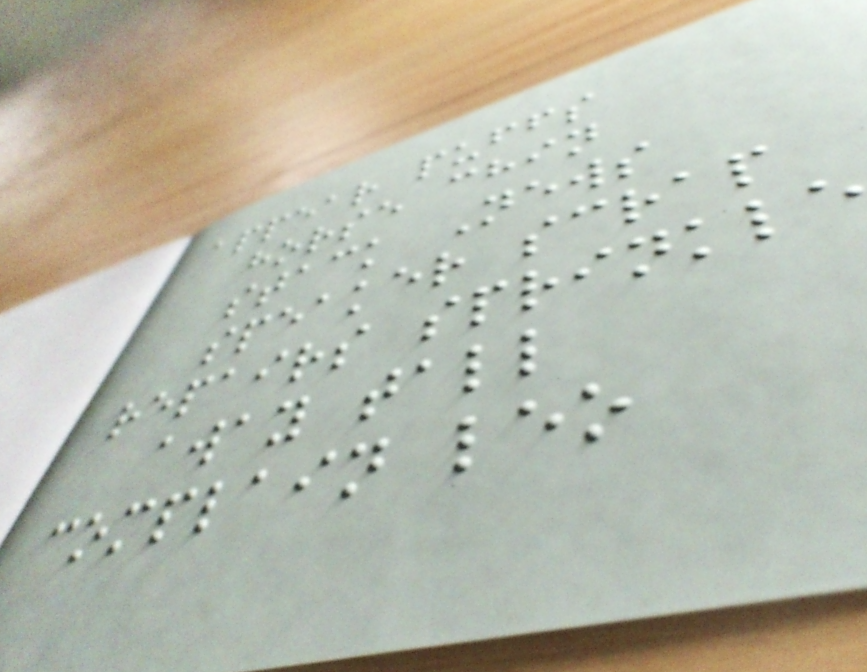appear puffs
horse chin
stack News
speaker scrap
repairs sprinkle
away tall
complain leo
